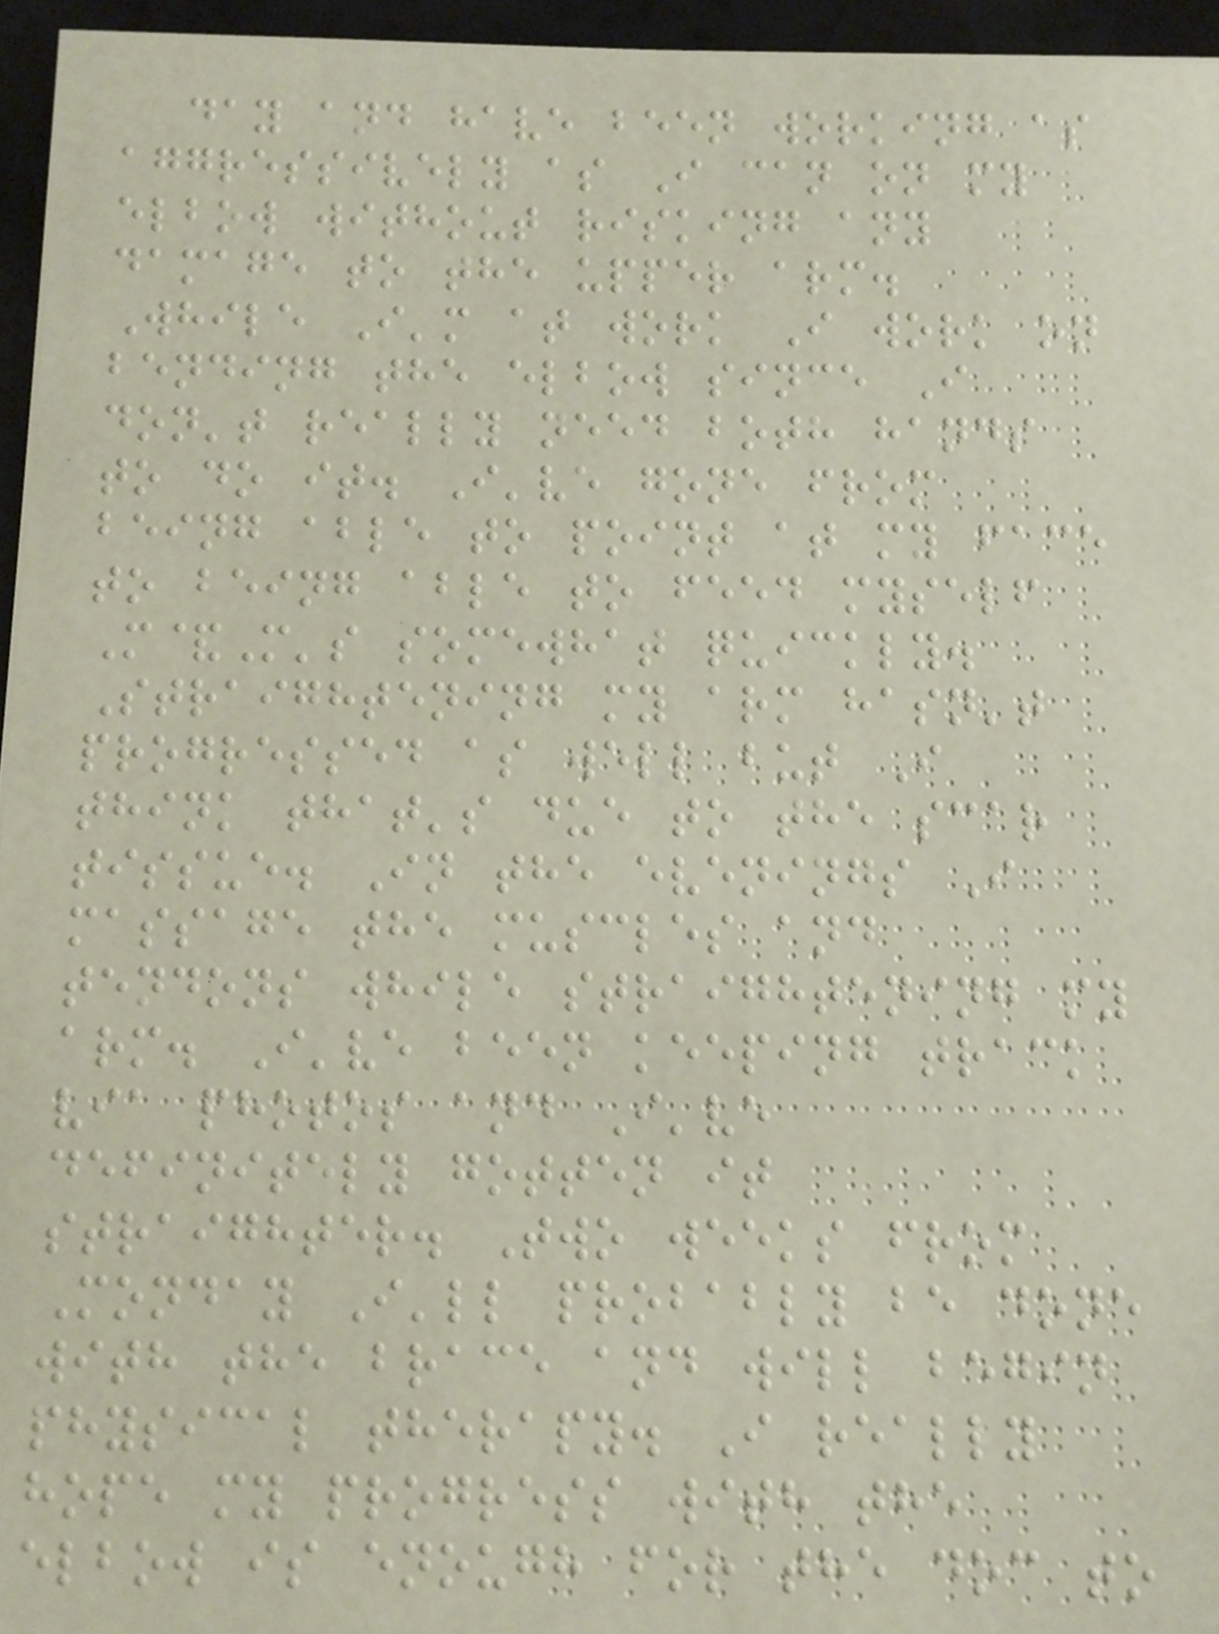day and have been working as
aggressively as I can on my
elbow without risking any
damage to the upper arm.
While I'm at work I work on
bending the elbow since I
don't really need both hands
to do it. I've gone from
being able to point at my face
to being able to feed myself
M&M's somewhat quickly.
Straightening my arm hasn't
progressed as well but I
think that's due to the scar
tissue. In the evenings I
massage the muscles and
tendons while straightening my
arm. I've been keeping track
via photos and I've
definitely gotten it
straighter. Two weeks from
Monday I'll probably be done
with the brace and will begin
physical therapy. I really
hope my progress with the
elbow is enough for the doc to
